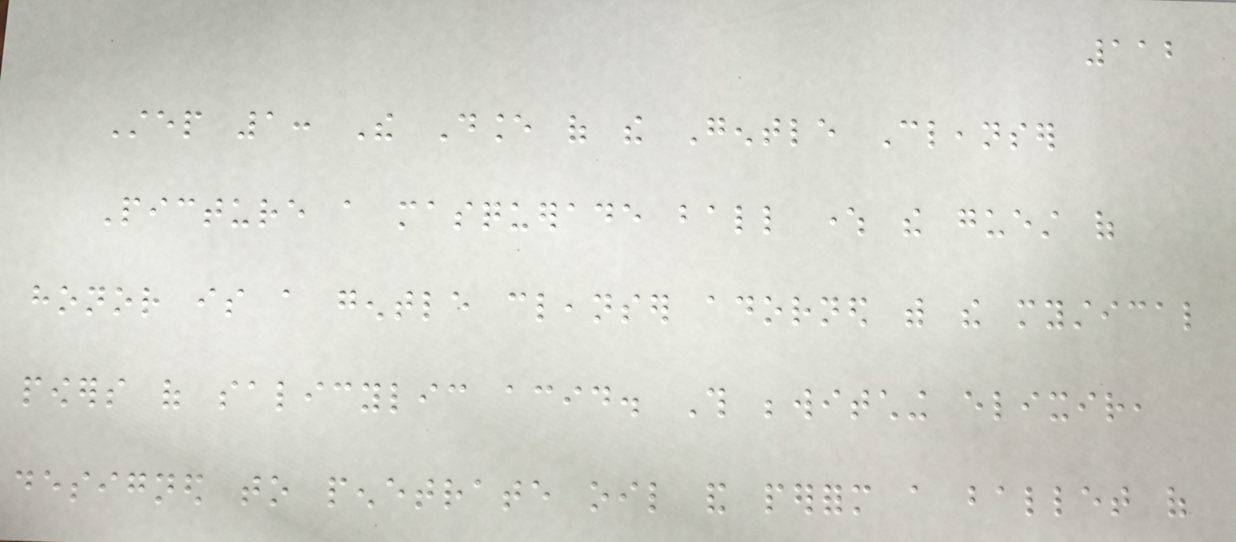112
Step 1: The Dance of the Gentle Cleanser
Picture a masquerade ball where the guest of
honor is a gentle cleanser adorned with the mystical
powers of salicylic acid. This bewitching elixir,
designed to penetrate oil and perform a ballet of
